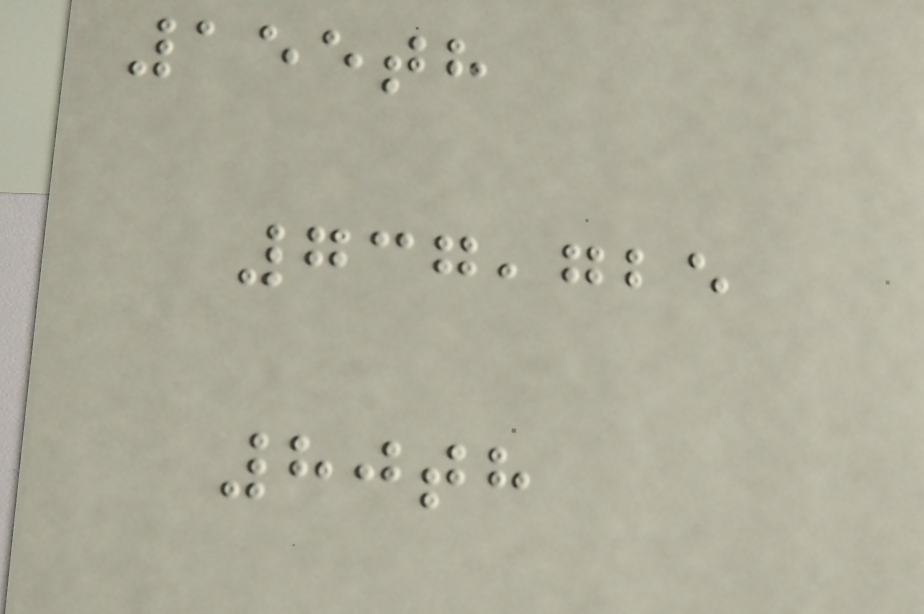155th
737,725
80th
